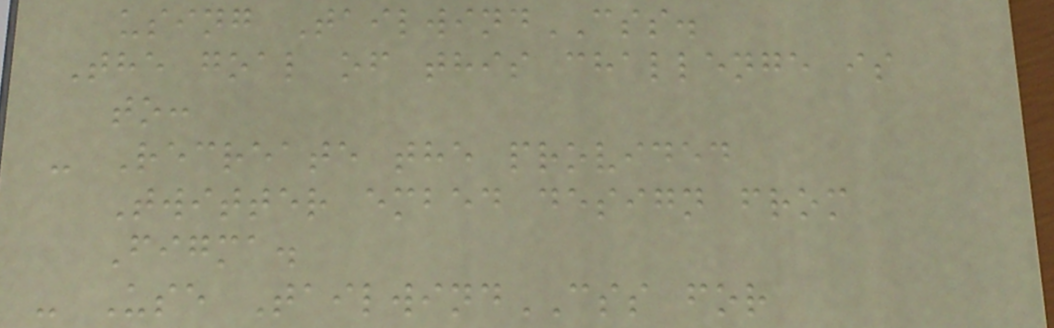using TailwindCSS.
The goal of this challenge is
to:
- Recreate the provided
Twitter embed design from
Figma.
- Use TailwindCSS for
